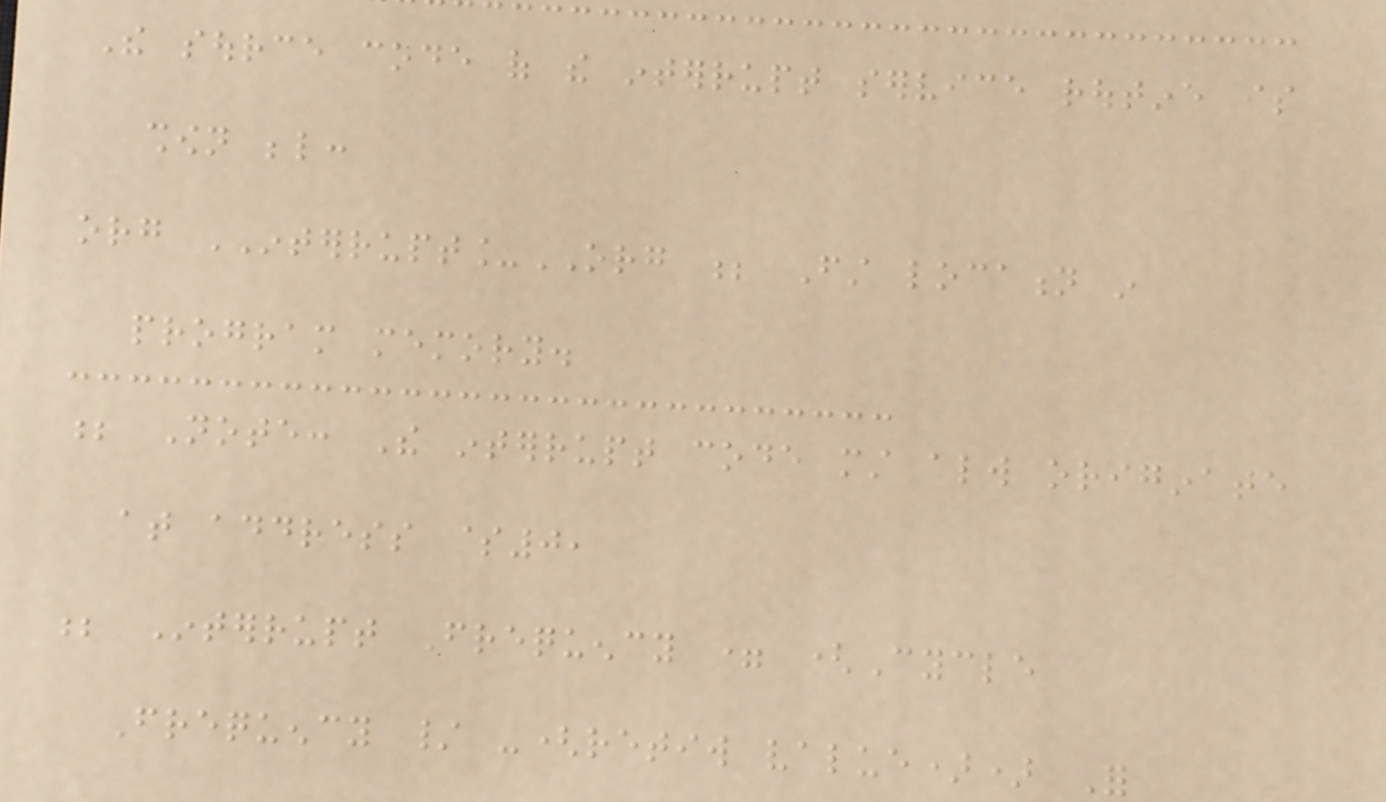The source code of the interrupt service routine is
shown below:
org INTERRUPT_ORG ; First location in
program memory.
; Note: The interrupt code must always originate
at address $0,
; Interrupt Frequency = (Cycle
Frequency / -(retiw value)) For
